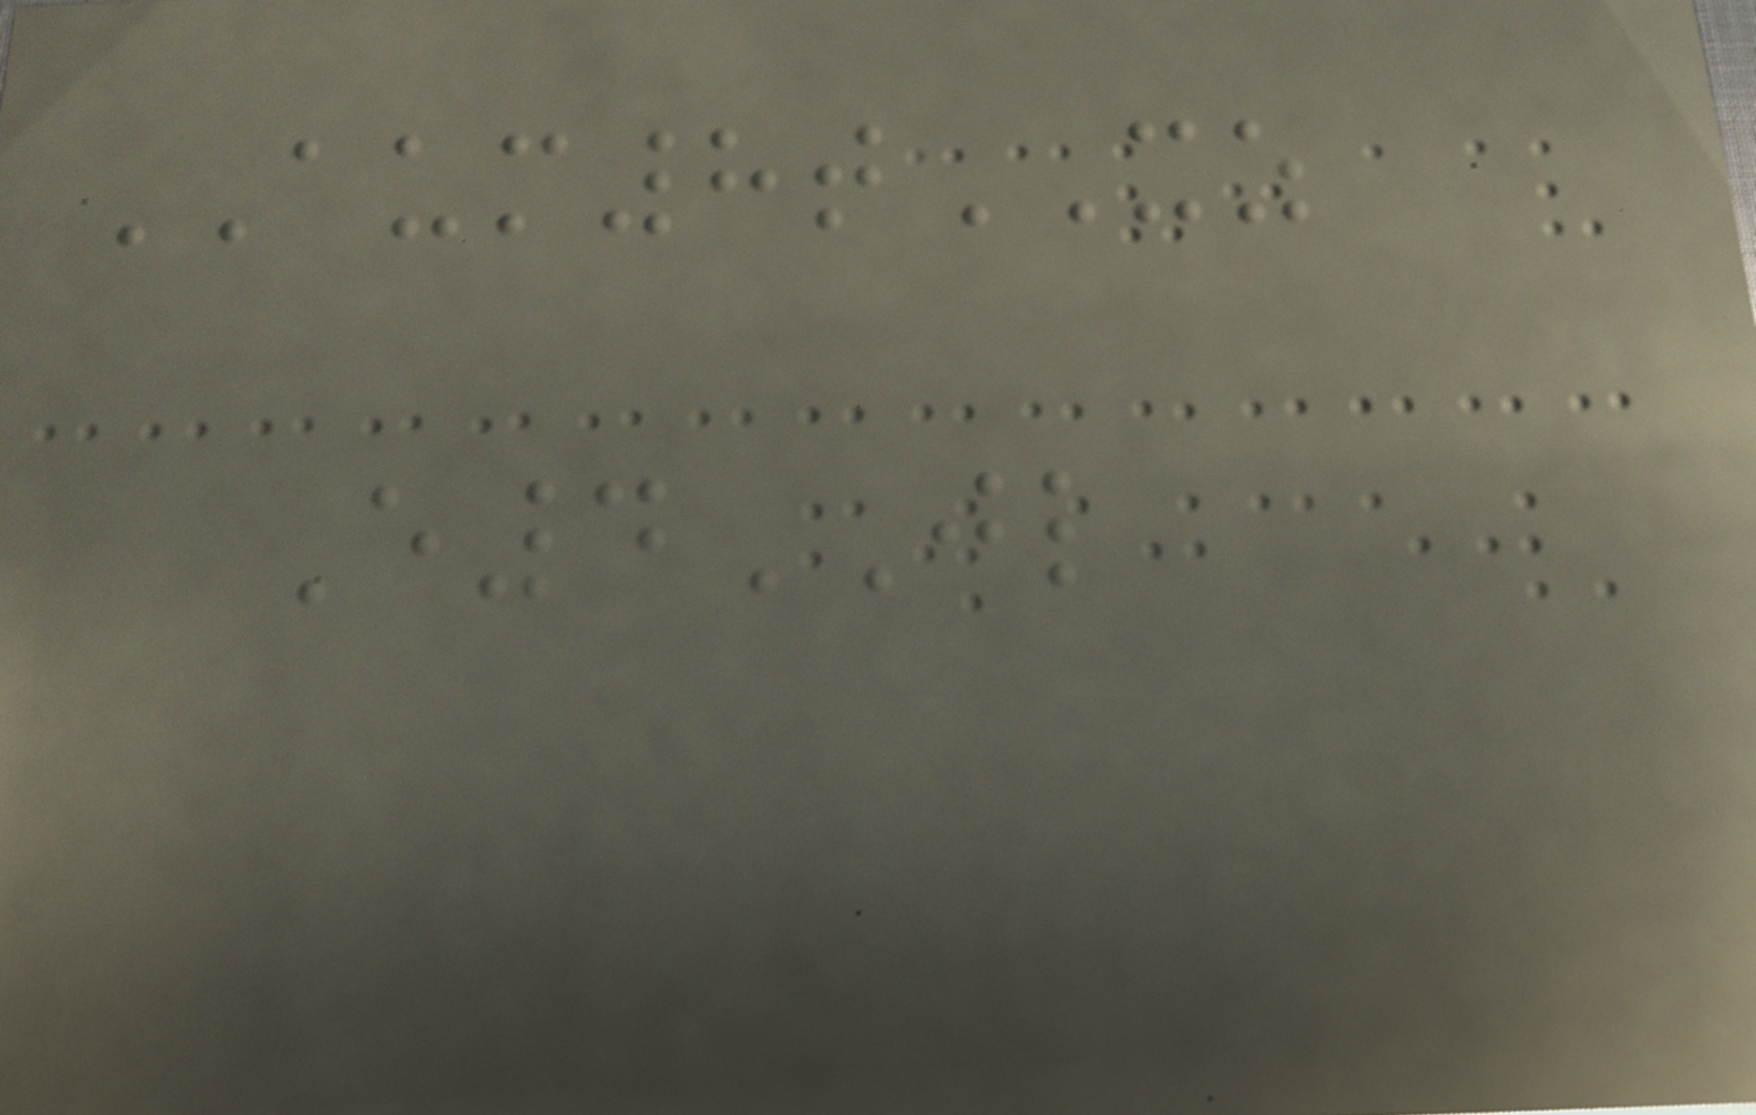AUM8tXZ
E4JL
